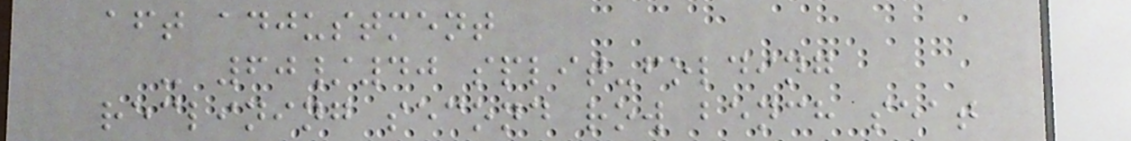aft adjustment
- 60/40 split-folding
reclining second row bench seat
